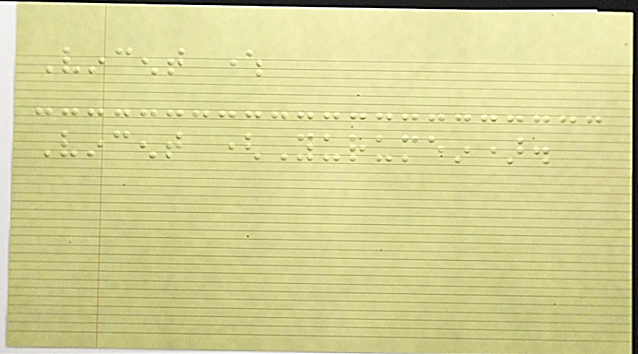Vincent where
Vincent (Yurumein).
